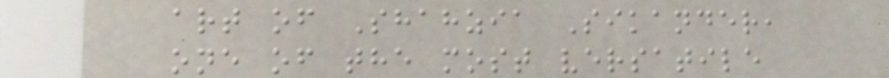art of Shahzia Sikander,
one of the most versatile
